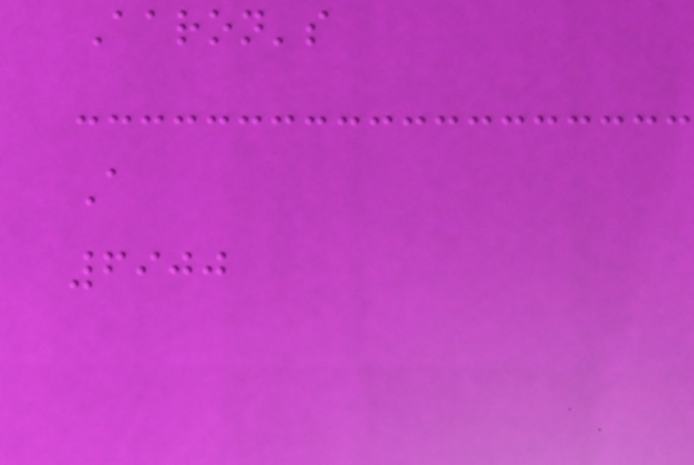Aaron's
A
6900
